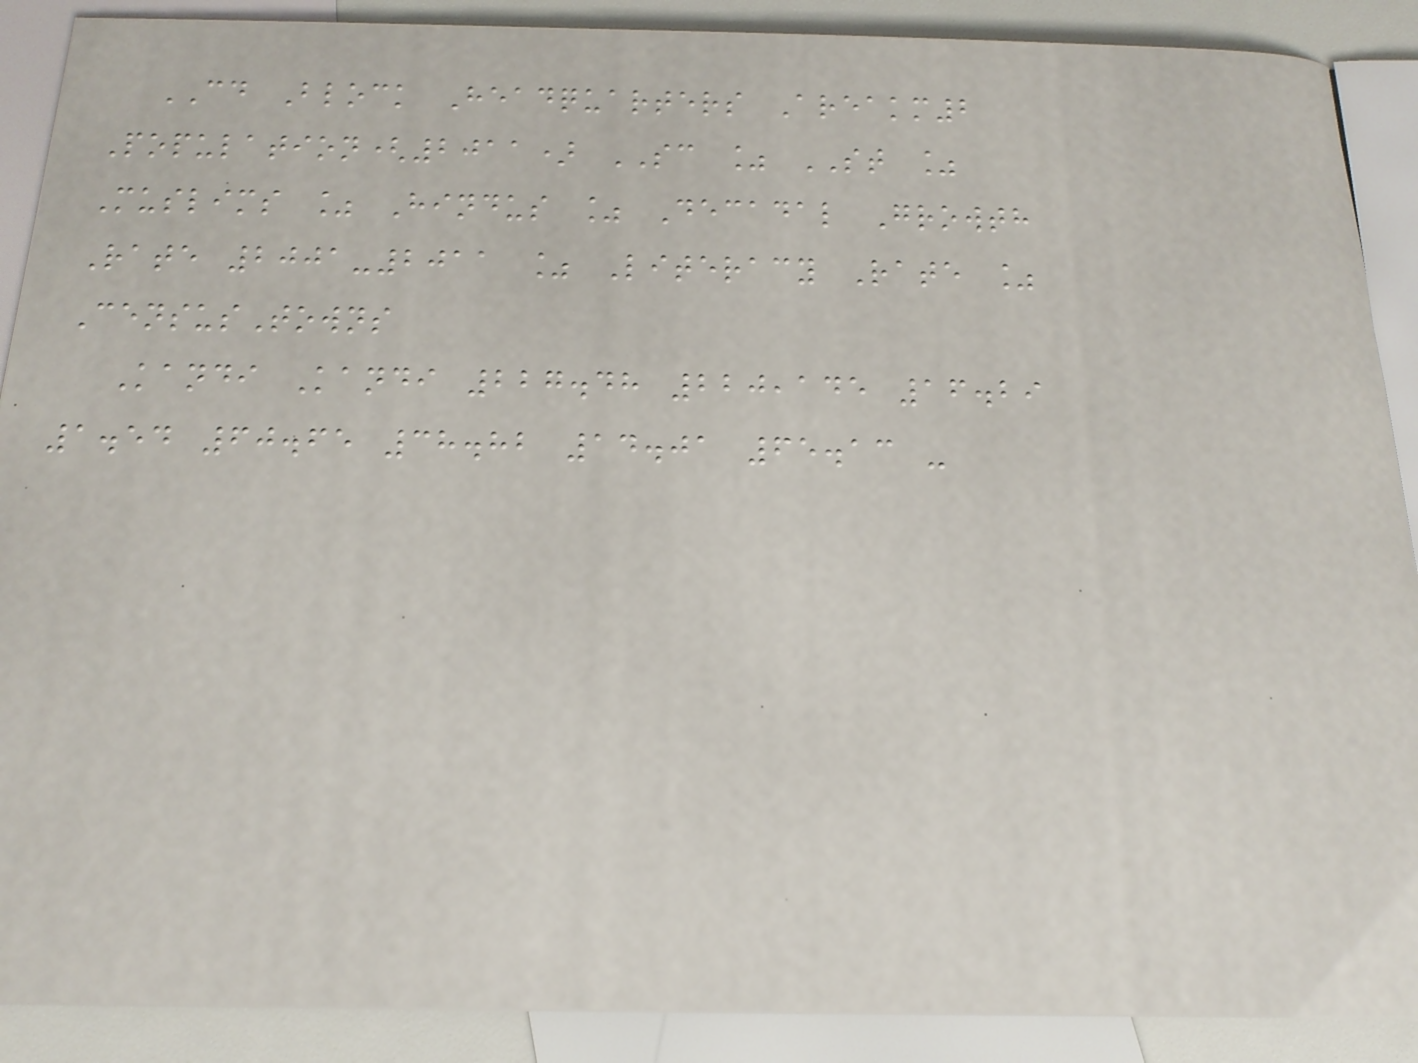CD Block Headquarters Areakm2
Population(2011) SC % ST %
Muslims % Hindus % Decadal Growth
Rate 2001-2011 % Literacy Rate %
CensusTowns
Kandi Kandi 227.48 220,145 16.29
1.54 60.65 38.82 14.01 65.13 -
